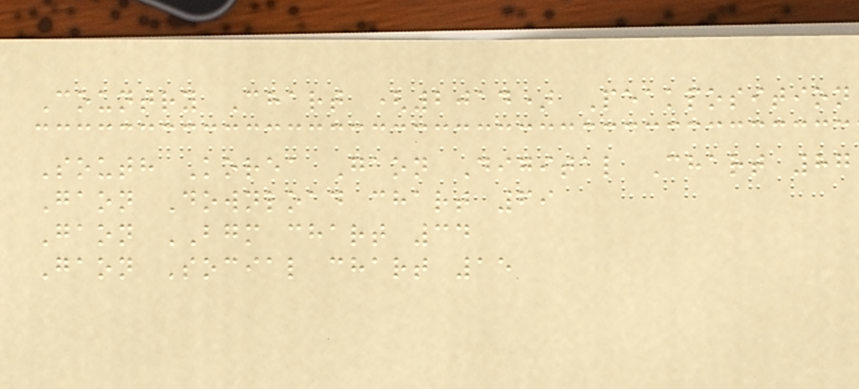Country Chart (2014) Peakposition
South Korea Gaon Digital Chart 87
Gaon Download chart 69
Gaon BGM chart 34
Gaon Social chart 15
